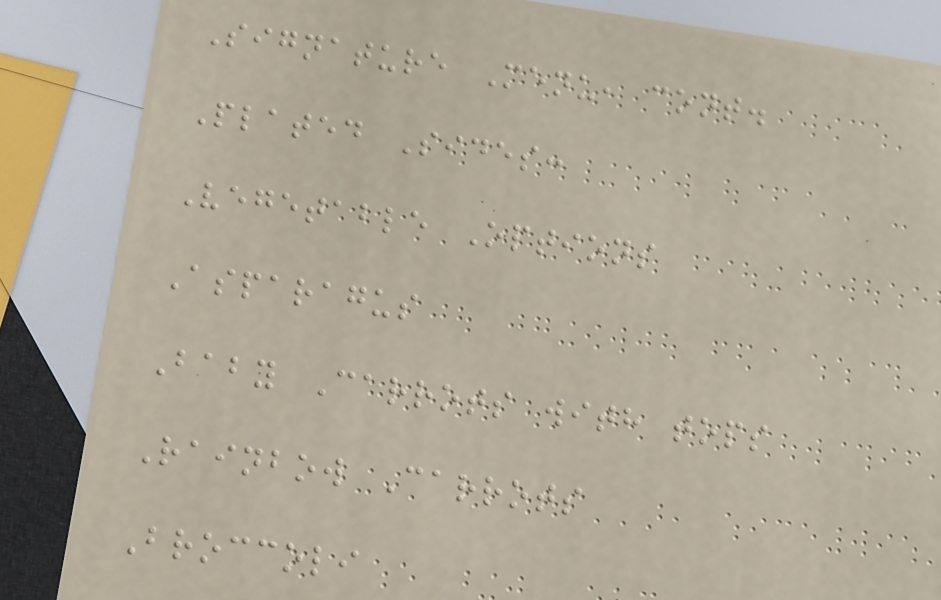Signature Menu, cont.
Plated Sides:
Vegetable Options
Asparagus
Baby Carrots with tops
Rainbow Carrots
Broccoli
